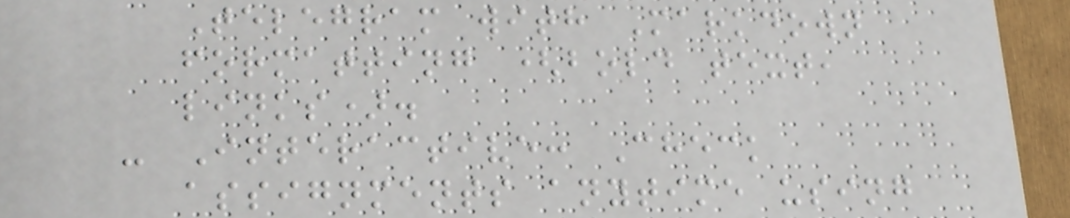Telegram with Markdown
formatting (bold text,
links).
- Interactive: Check
assignments anytime using
